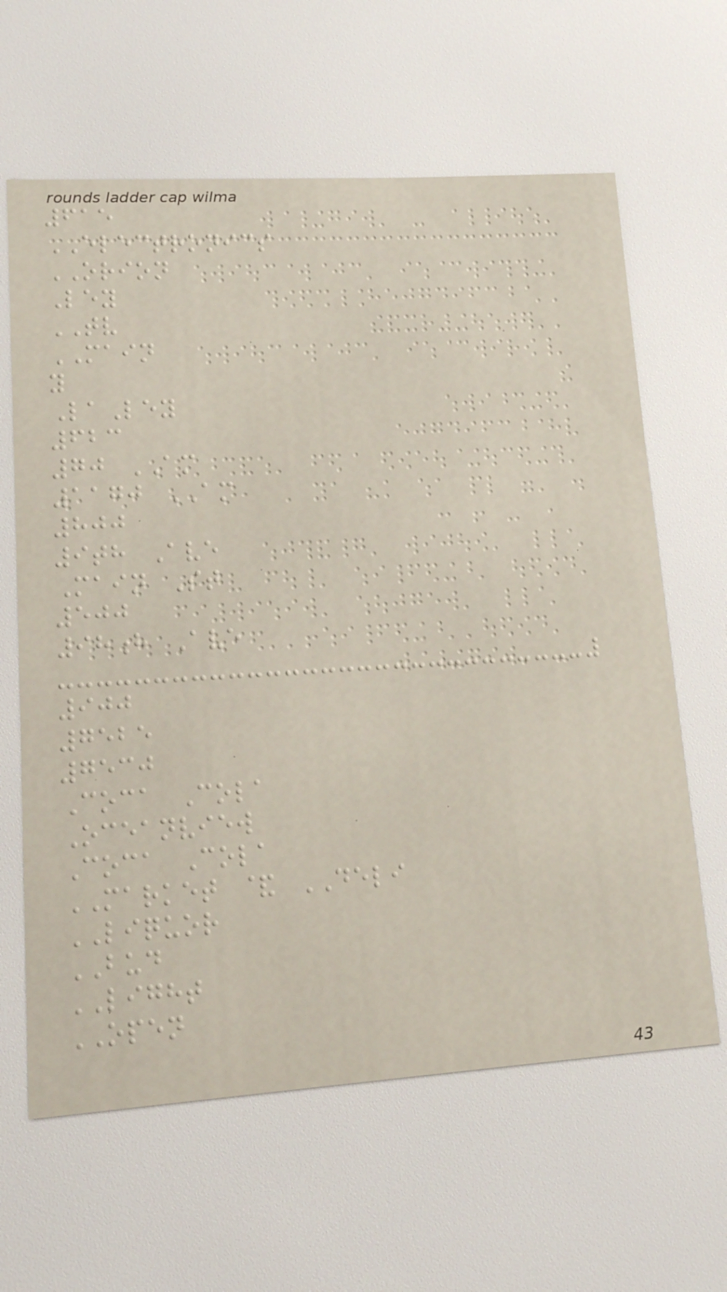615
ELECTRONICS
ORION
Ley
TV
MAIN
y
LaLey
623
70 AM
1170 AM
800
9th Ave
Main St
500
98h Ave
900
7525
7530
Coca Cola
Oceanview
Coca Cola
MARKET & DELI
LIQUOR
BUD
LIGHT
OPEN
